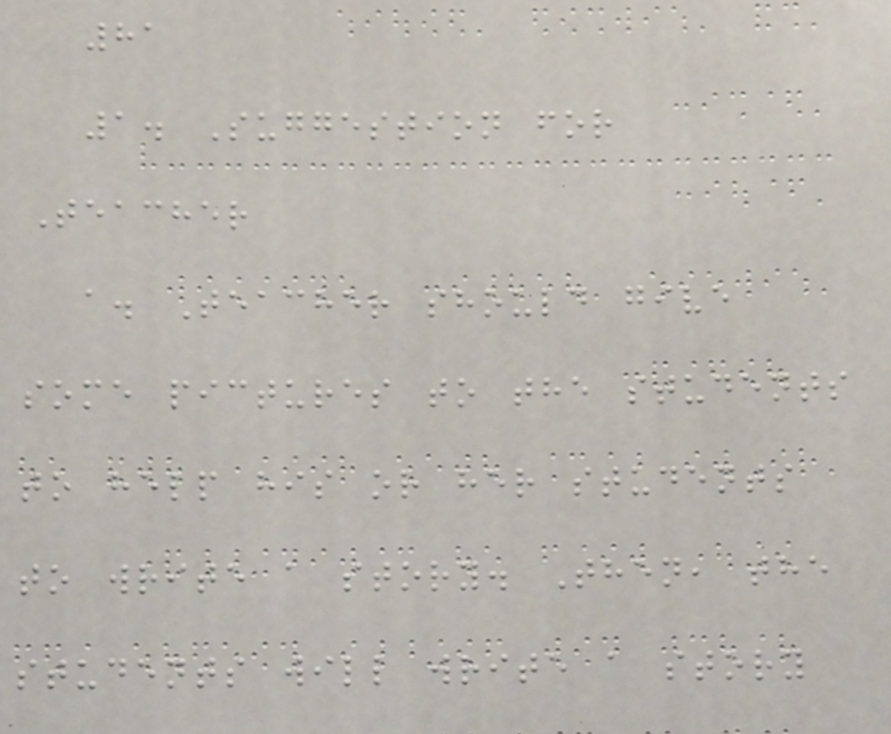81
1. Suggestion for
Teacher
a. Teacher should give
some pictures to the students
to help his or her students
to write a story. Then, the
students will write a story
